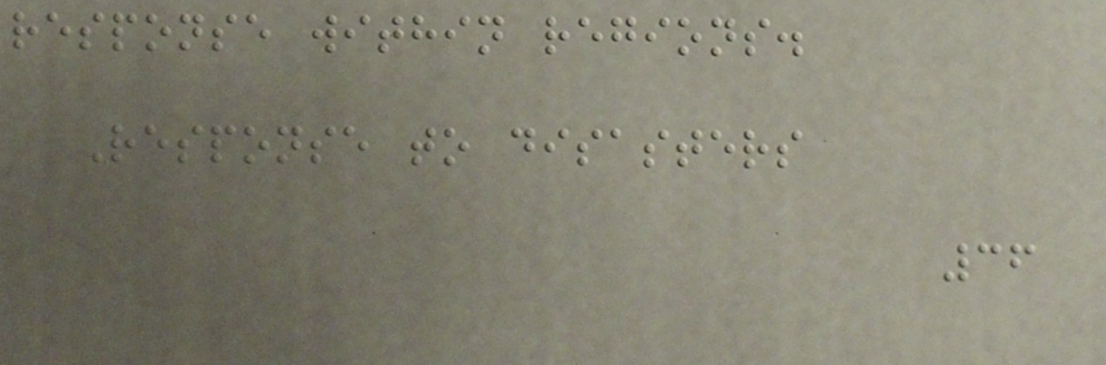response within regions.
Response to disasters
36
